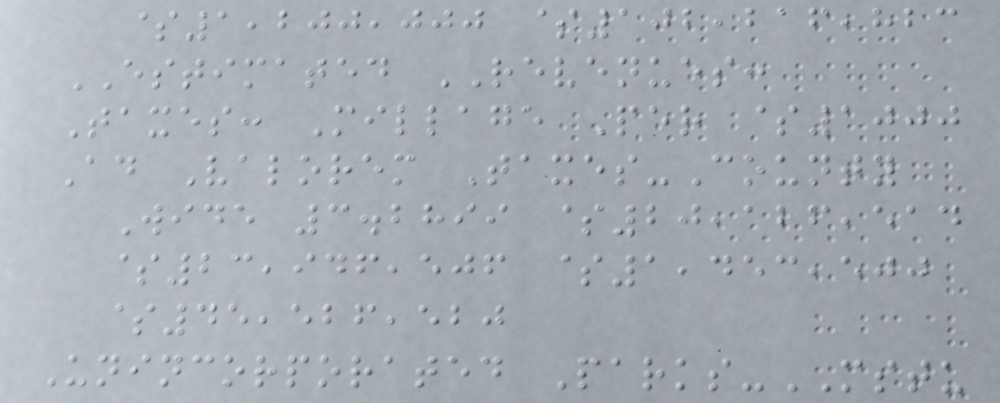$1,200,000 $102,216,823
ESTIMATED REVENUES:
Taxes: Millage Per $1000
Ad Valorem Taxes-County
Wide 3.2899 $20,126,514
$23,946,506 $1,453,500
$45,526,520
Unincorporated Parks-MSTU
